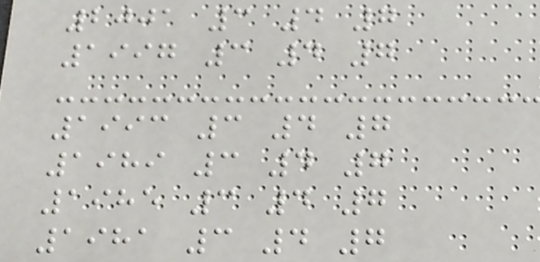2001 3 4 7
1997 3 4 7
1993 3 4 7
1989 3 4 7
1985 3 4 7
1981 3 4 7
